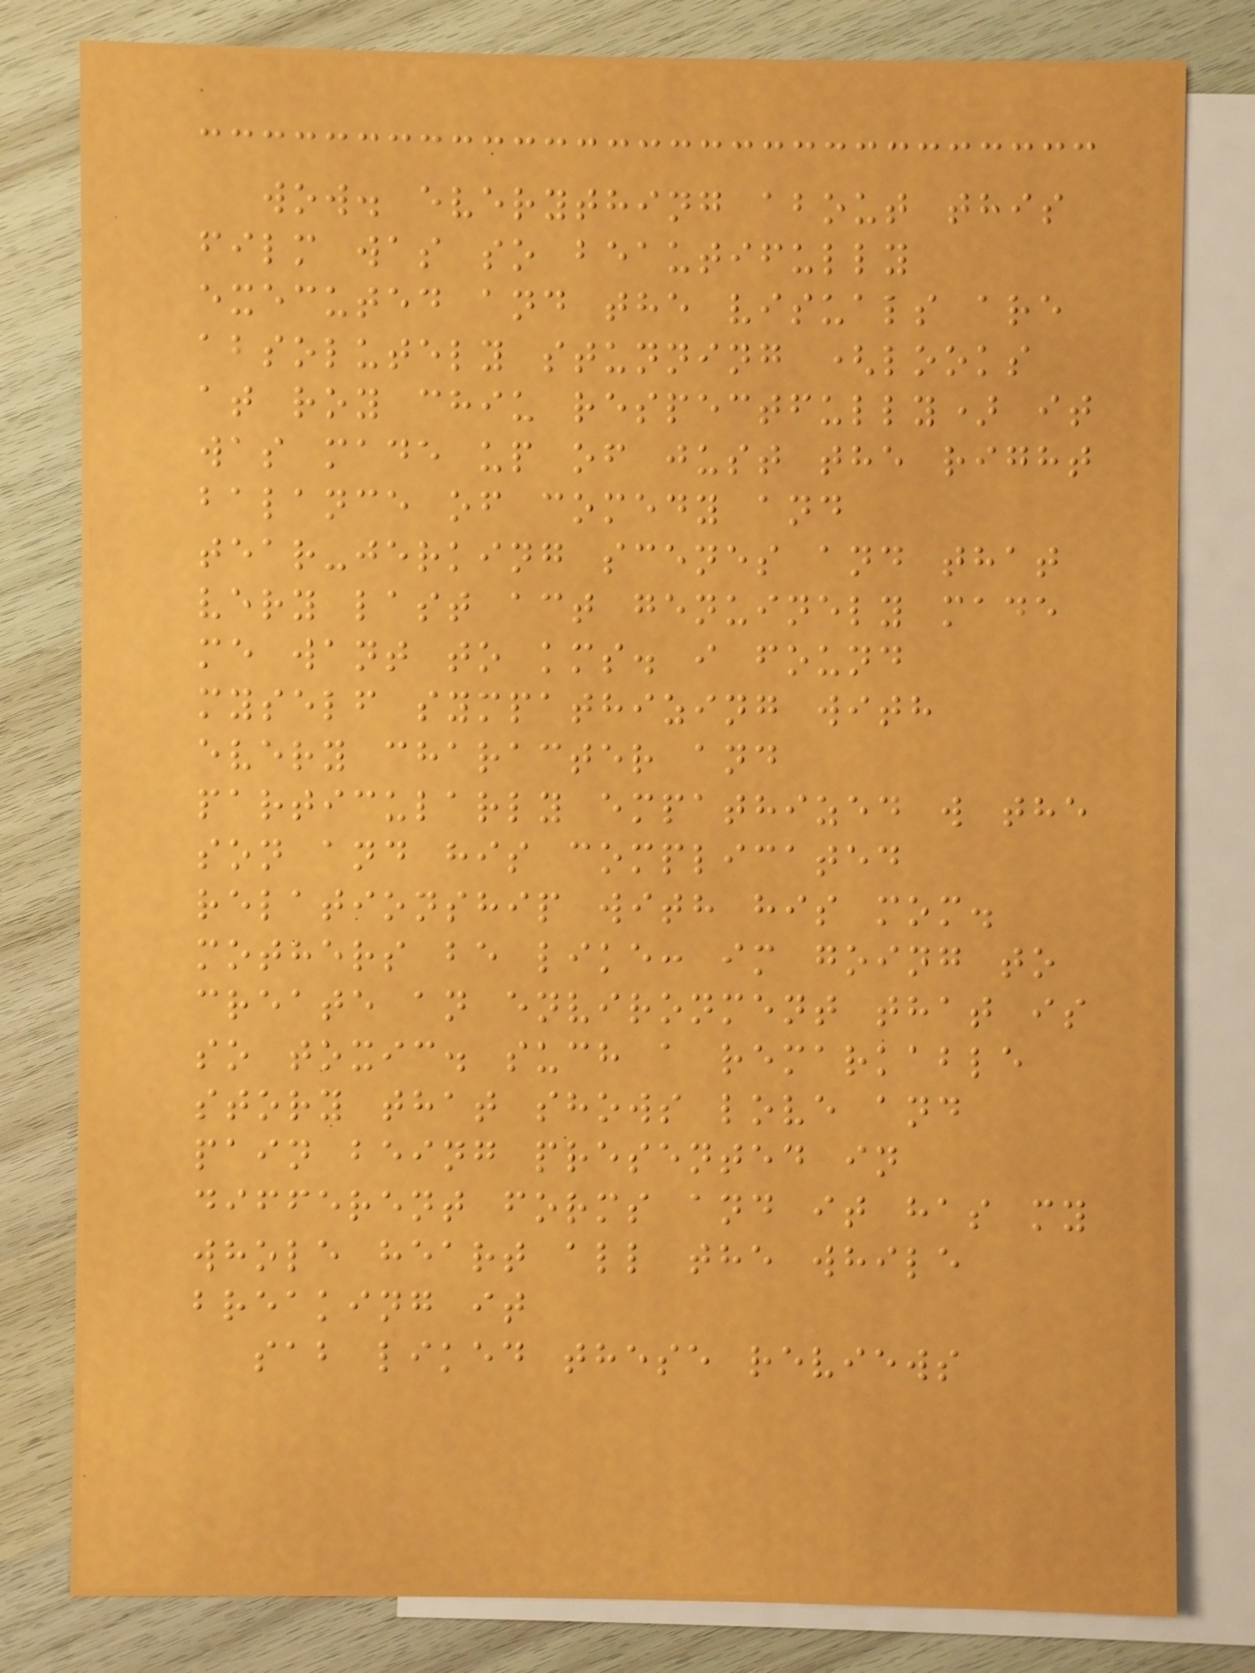wow. everything about this
film was so beautifully
executed and the visuals are
absolutely stunning (looks
at roy chiu respectfully) it
was made up of just the right
balance of comedy and
tear-jerking scenes and that
very last act genuinely made
me want to kms. i found
myself sympathizing with
every character and
particularly empathized w the
son and his complicated
relationship with his mom.
mothers be like: im going to
create an environment that is
so toxic. such a remarkable
story that shows love and
pain being presented in
different forms and it has my
whole heart all the while
breaking it
sab liked these reviews
